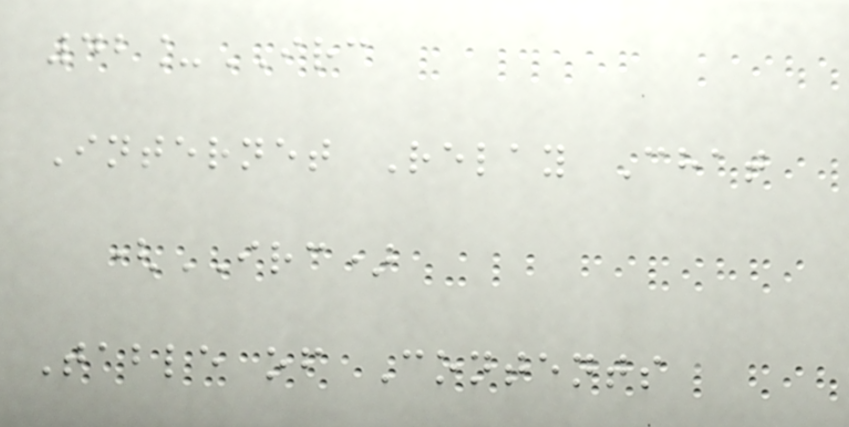42_IRC
Internet Relay Chat
(IRC)
Table of Contents
